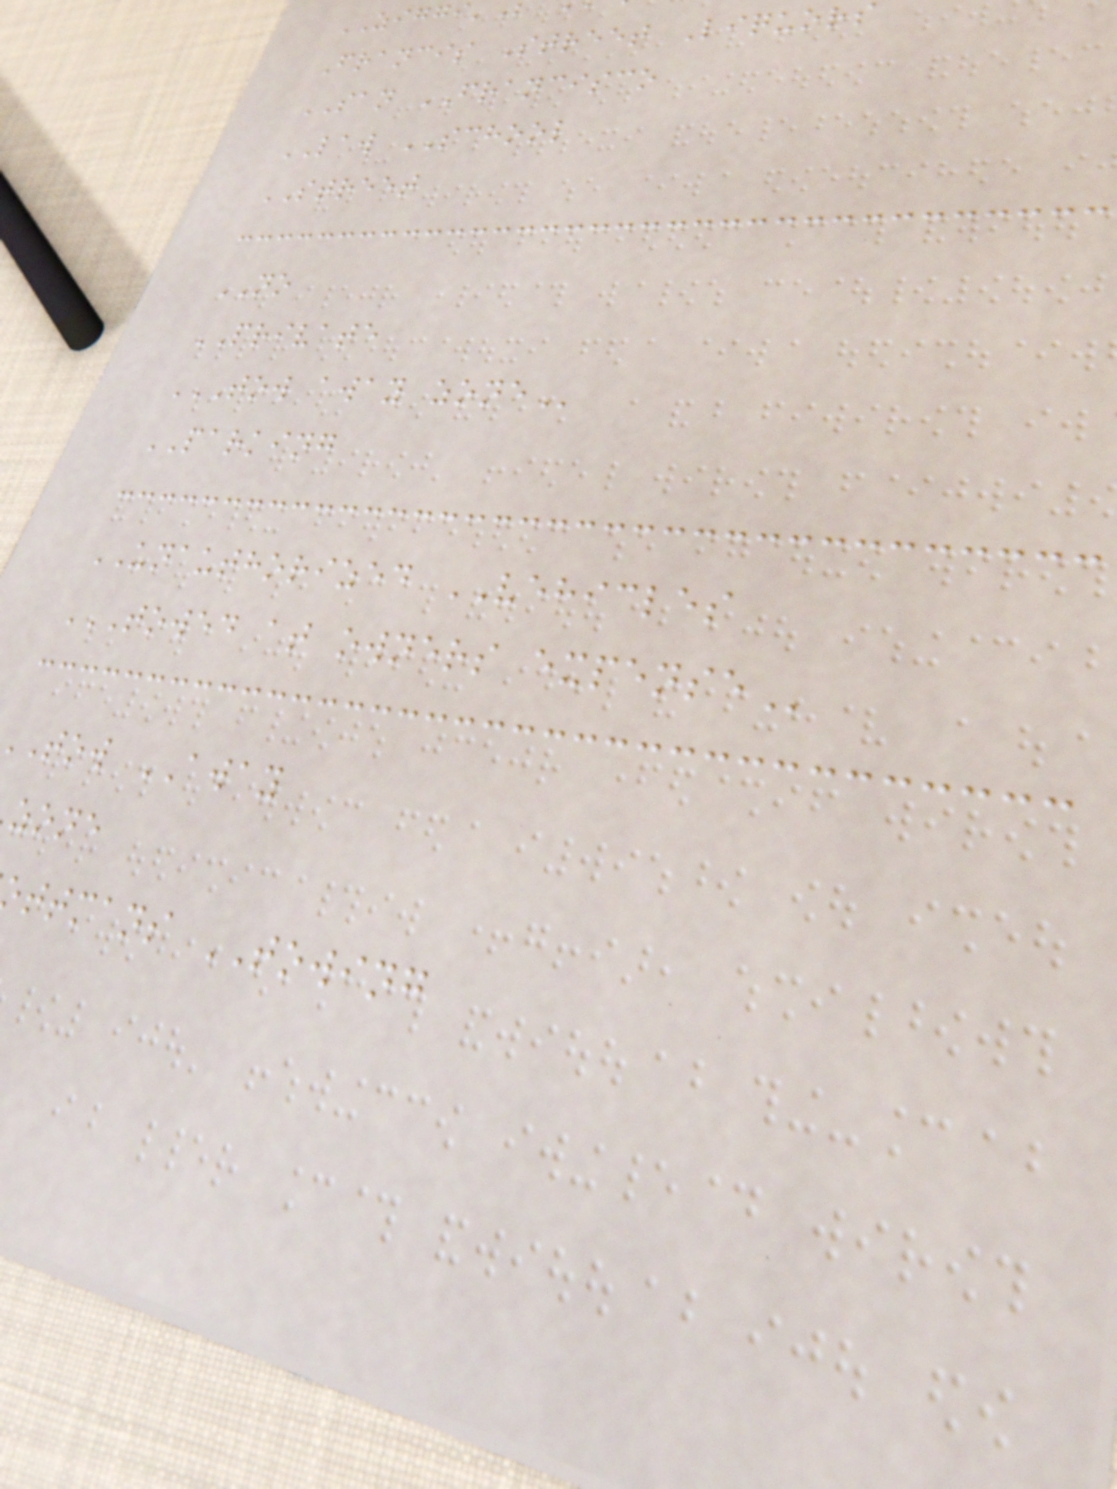ZIGGI
Francis Street Liquors
SAN FRANCISCO
LAW SCHOOL
STREET
NO
PRIVATE
TOW AWAY ZONE
PARKING
UNAUTHORIZED VEHICLES
TOWED AT OWNERS EXPENSE
tow AWAY
zone
ttmans TOWING
